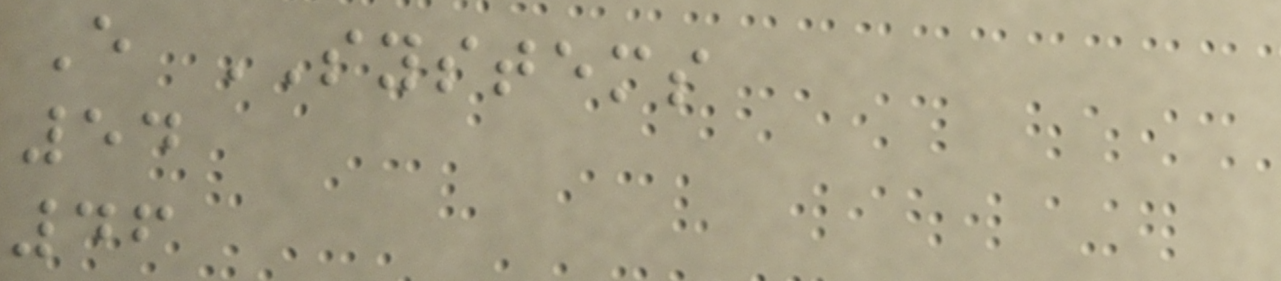E SYSTEMS
54
46
